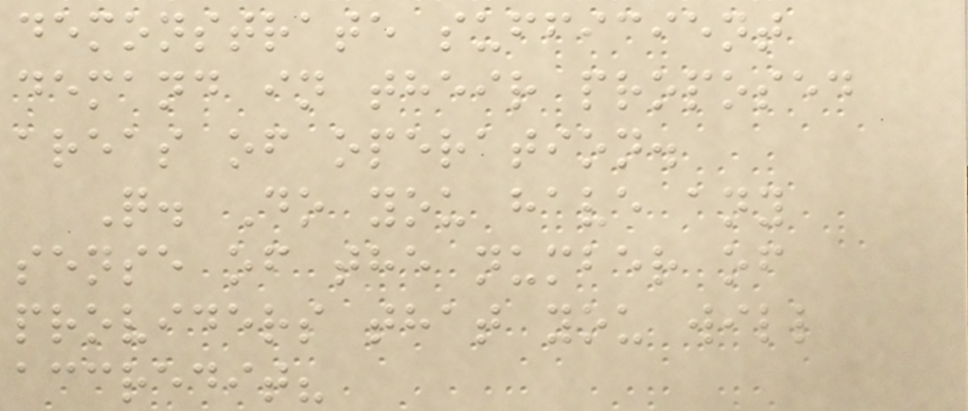demonstrate sufficient
demand in their proposed
areas of operation.
Q. Do you have any
sense of the number of
providers that you will
accredit?
